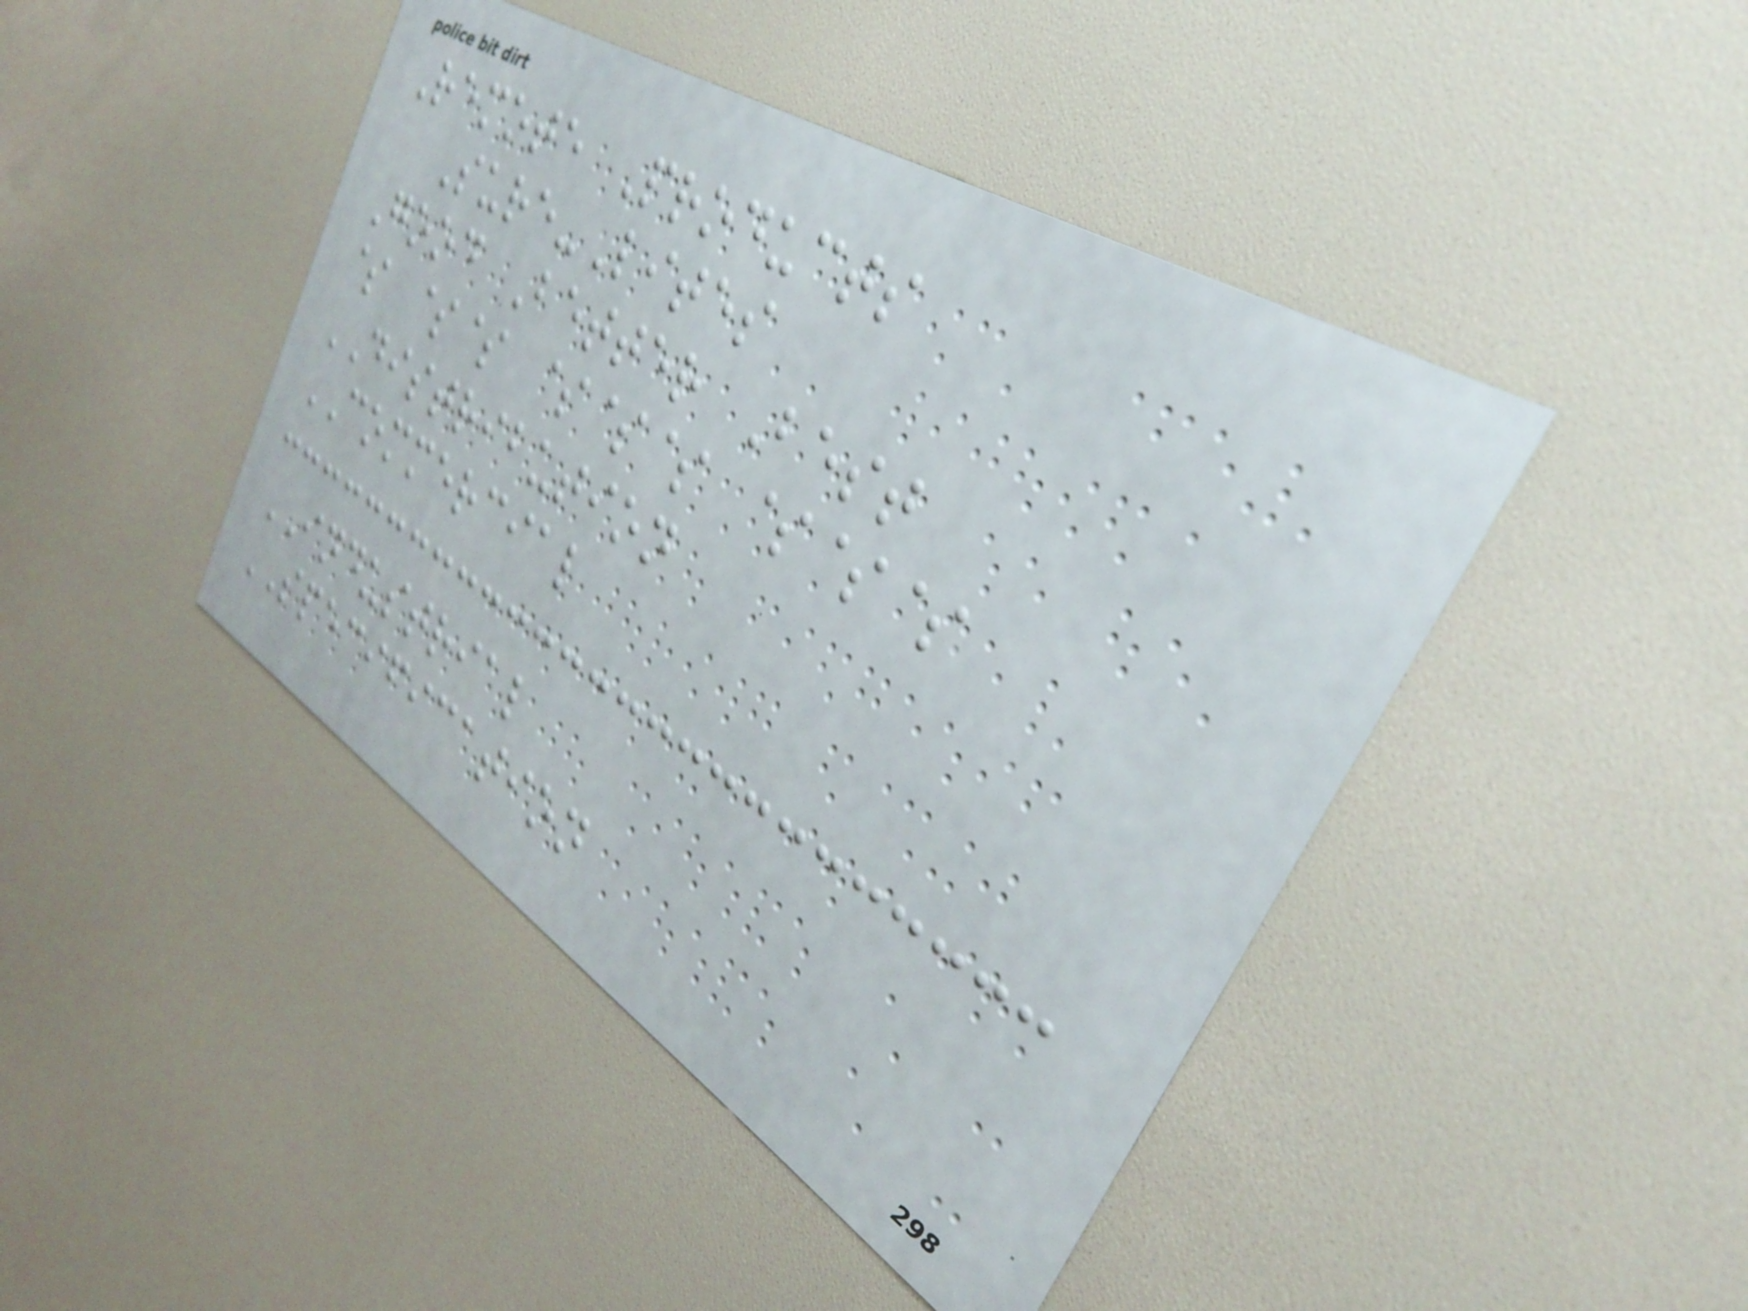Remote Products
Sure-Lites
Good Better Best
$ $$ $$$ $$$
DISTRIBUTION
COMMERCIAL
INDUSTRIAL
SPECIFICATION
